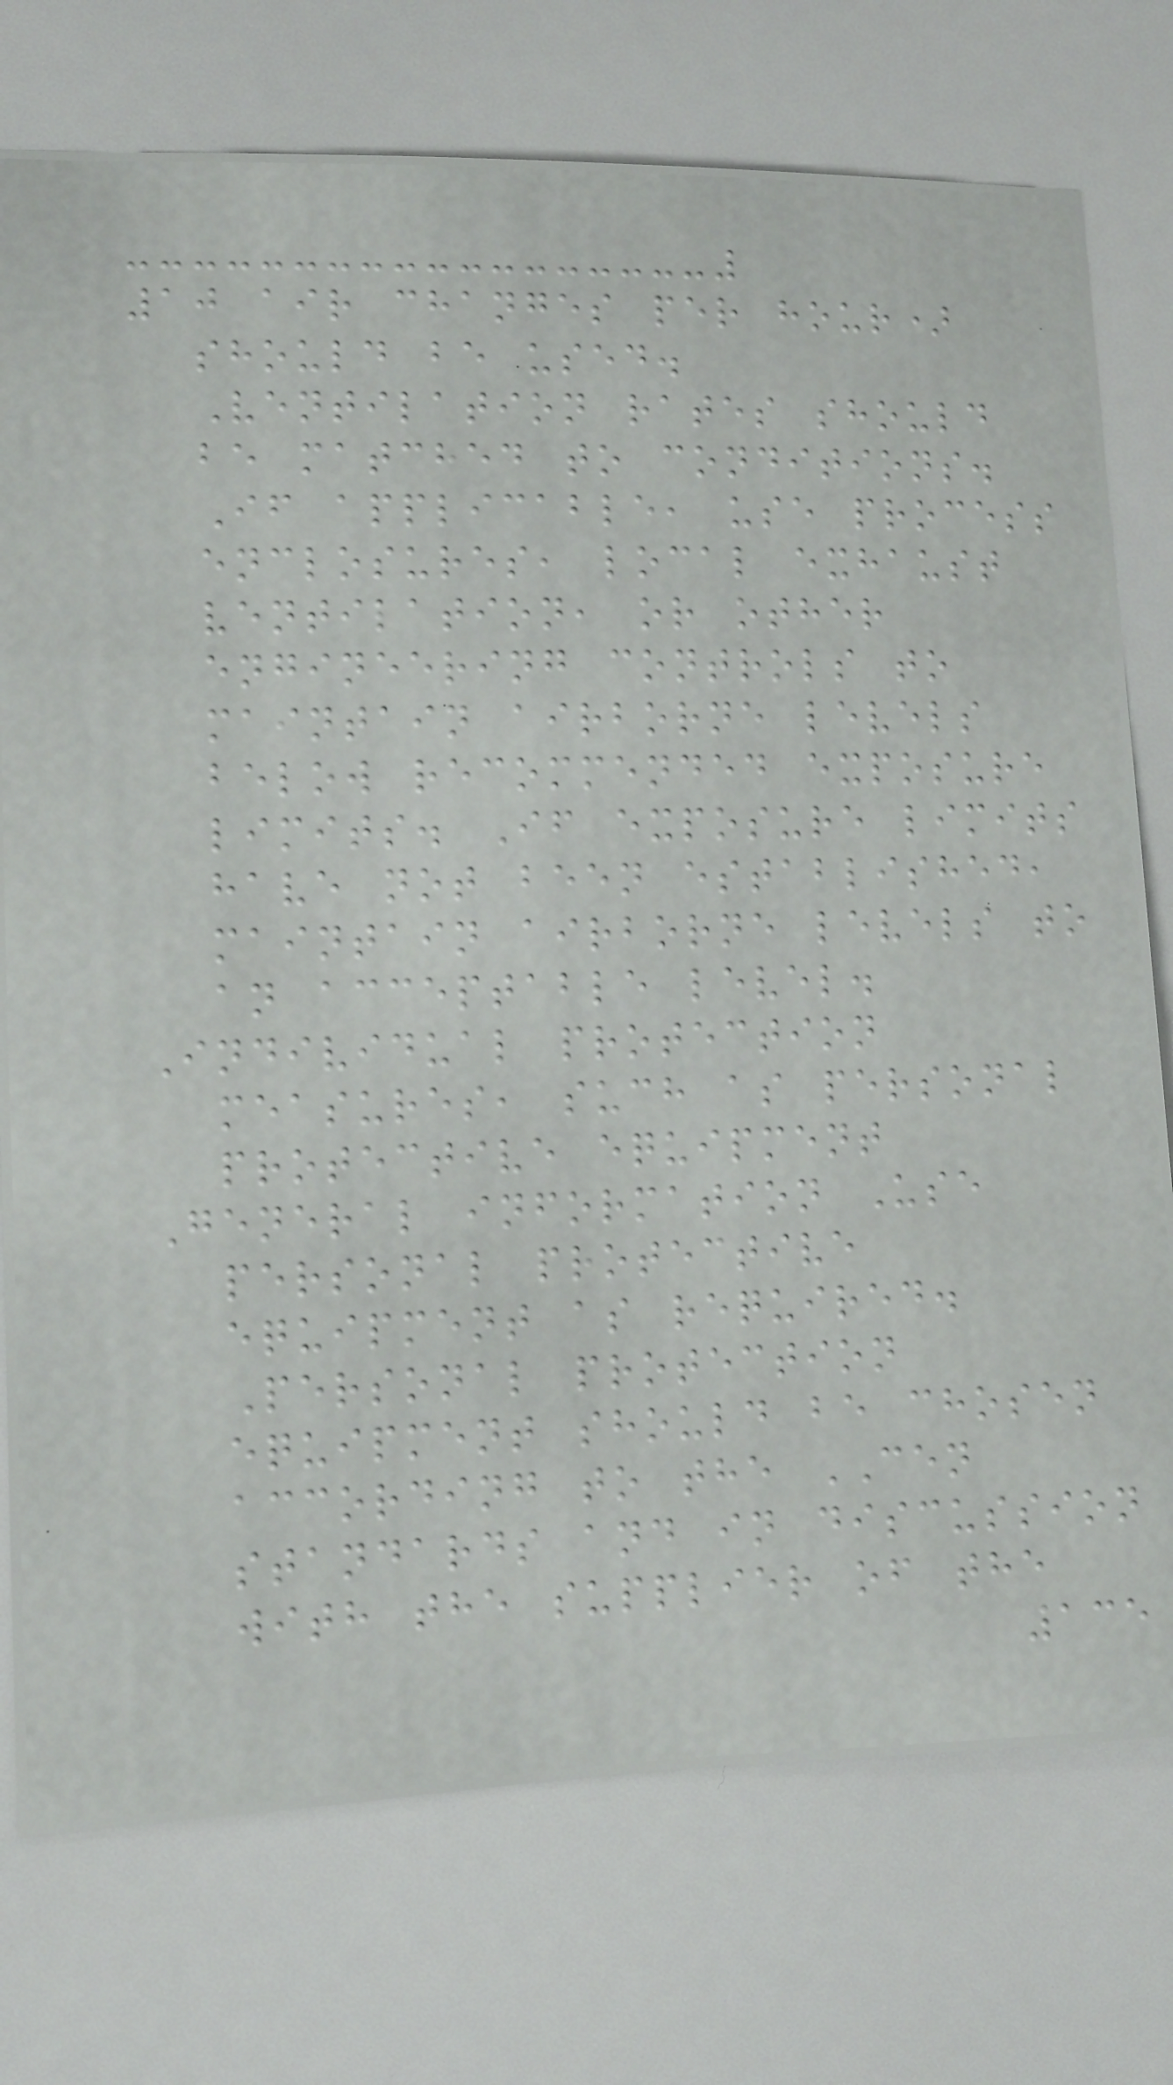10 air changes per hour)
should be used.
Ventilation rates should
be matched to conditions.
If applicable, use process
enclosures, local exhaust
ventilation, or other
engineering controls to
maintain airborne levels
below recommended exposure
limits. If exposure limits
have not been established,
maintain airborne levels to
an acceptable level.
Individual protection
measures, such as personal
protective equipment
General information Use
personal protective
equipment as required.
Personal protection
equipment should be chosen
according to the CEN
standards and in discussion
with the supplier of the
135
